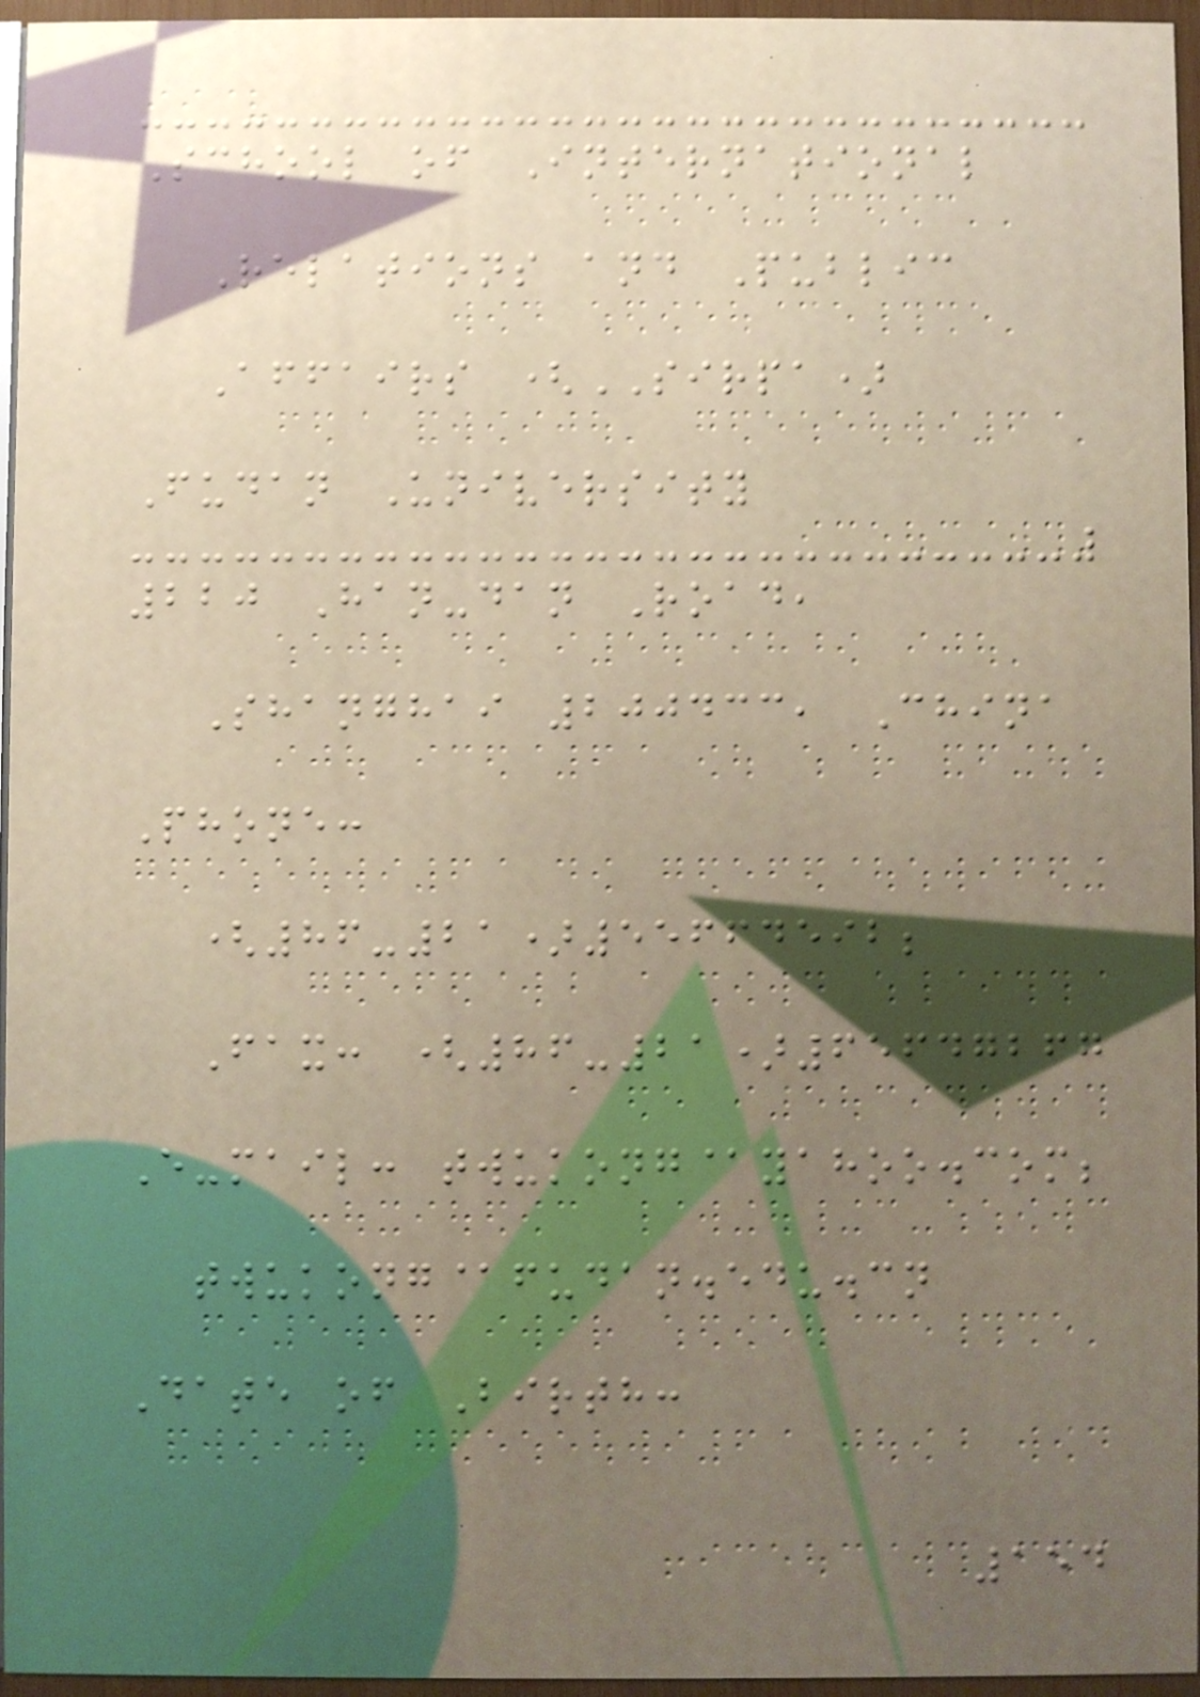School of International
Relations and Public
Affairs (SIRPA)
Fudan University
220 Han-dan Road,
Shanghai 200433, China
Phone:
(86-21)55664592;
Fax: (86-21)65647267
E-mail: twukong@yahoo.com;
twukong@fudan.edu.cn
Date of Birth:
154
